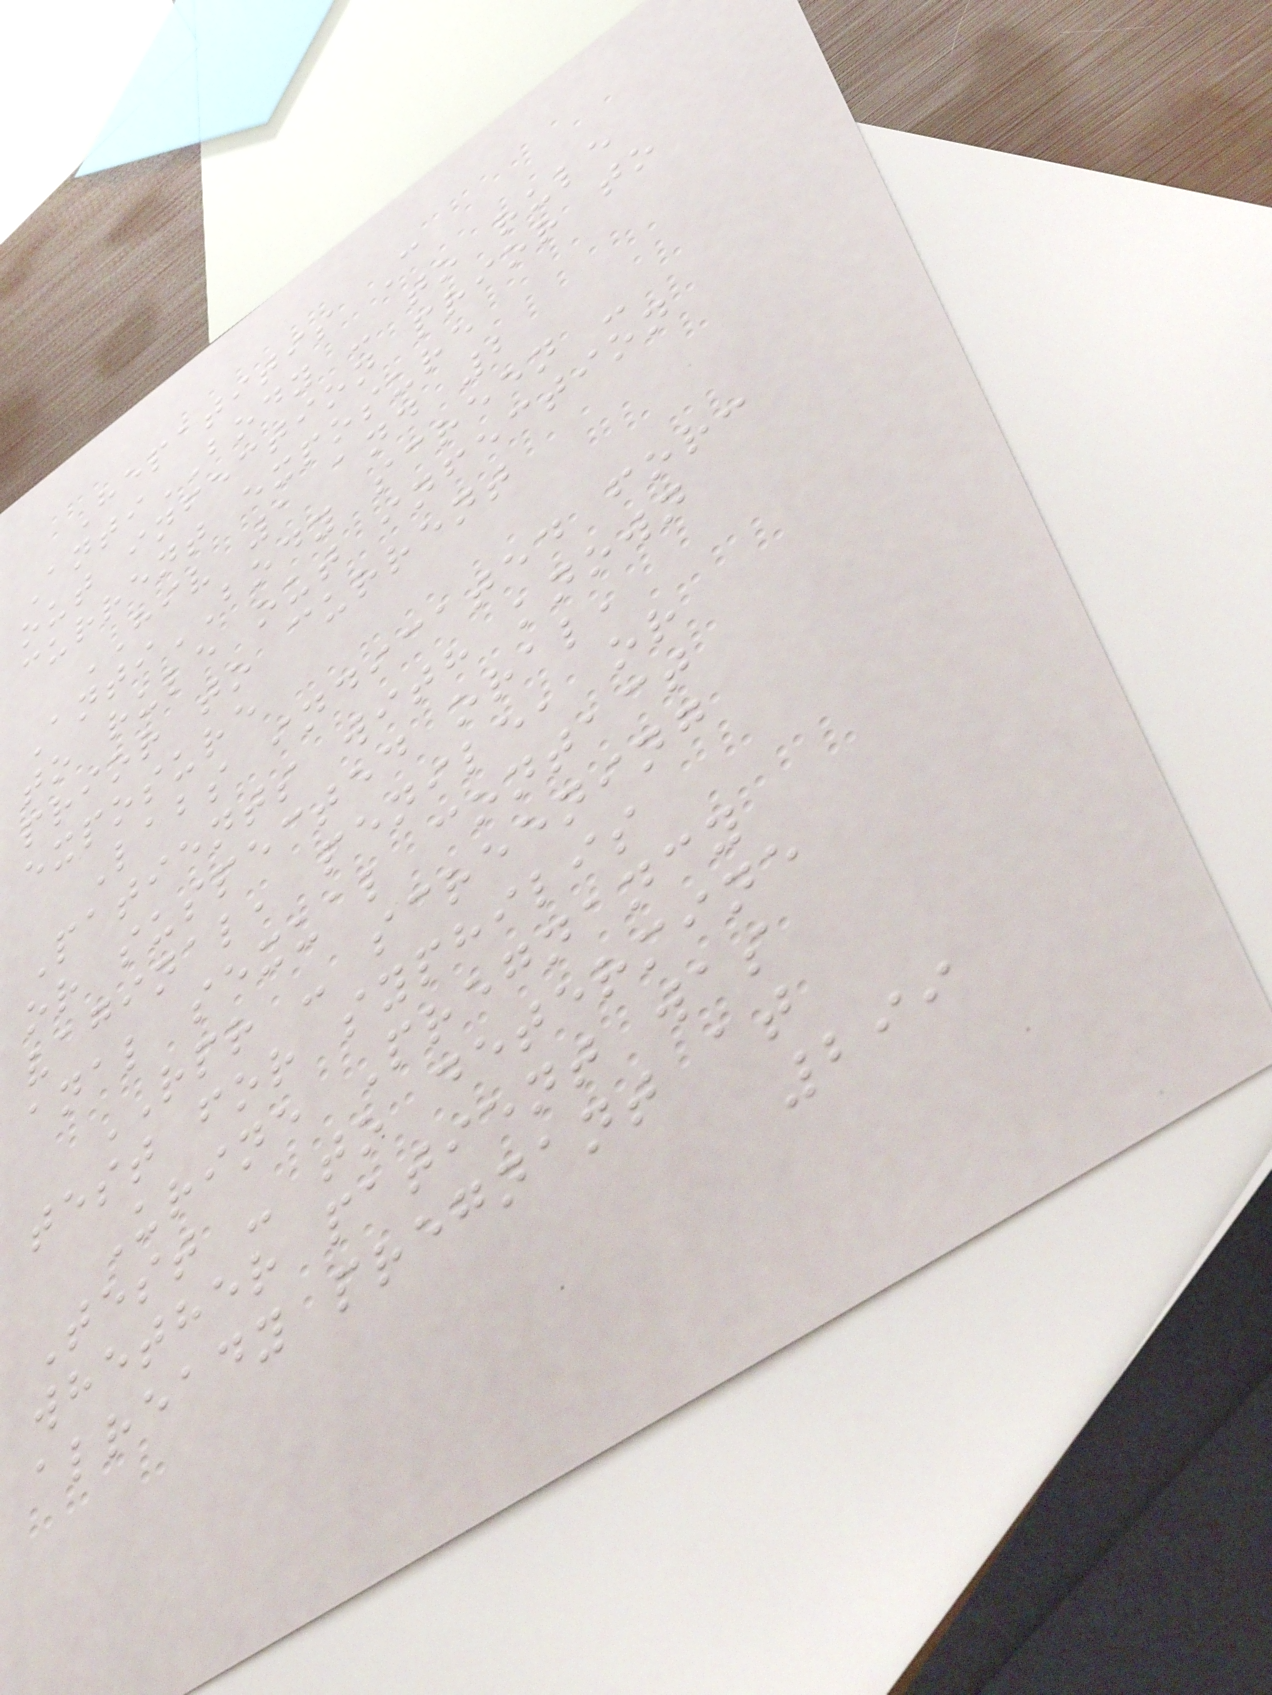Hepatitis C
AntiBODY - to rule
out infection prior to
current exposure
HIV 1 and 2
AntiBODY screen -
to rule out infection
prior to current
exposure
Labs indicated for:
Patients with known
or suspected oral,
vaginal, penile, or
anal sexual contact
RPR - screening
test for syphilis
Urine Pregnancy
Test - to determine
whether patient was
already pregnant at
299
